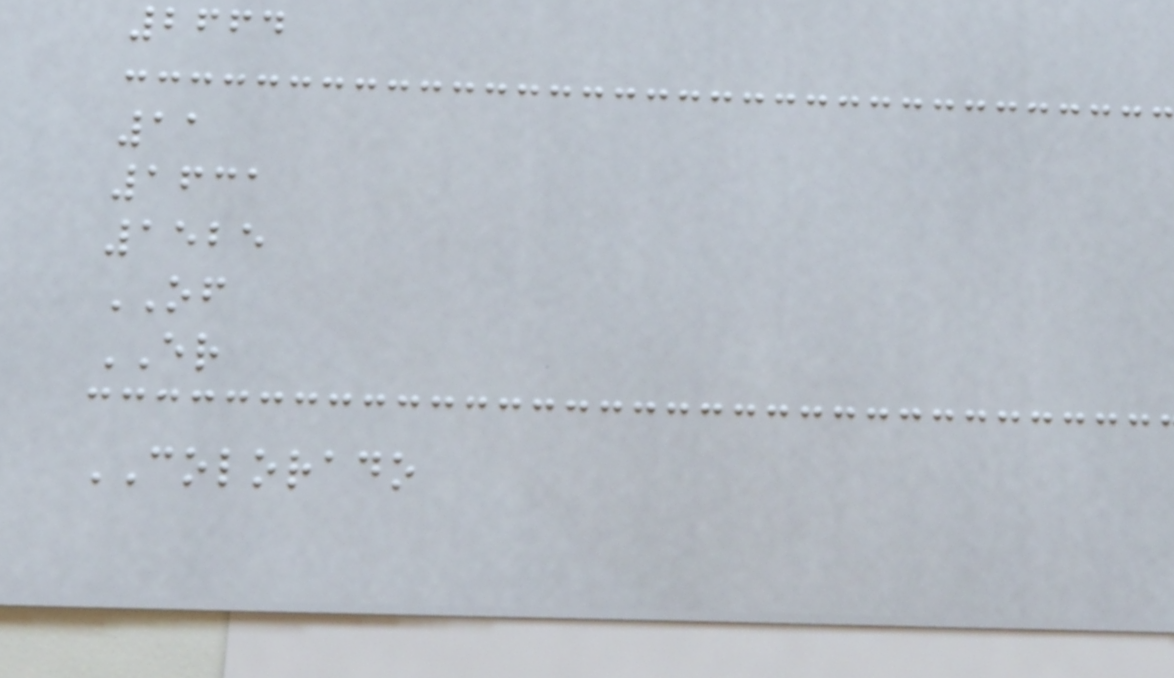2664
11
1631
1525
OF
ER
COLORADO
